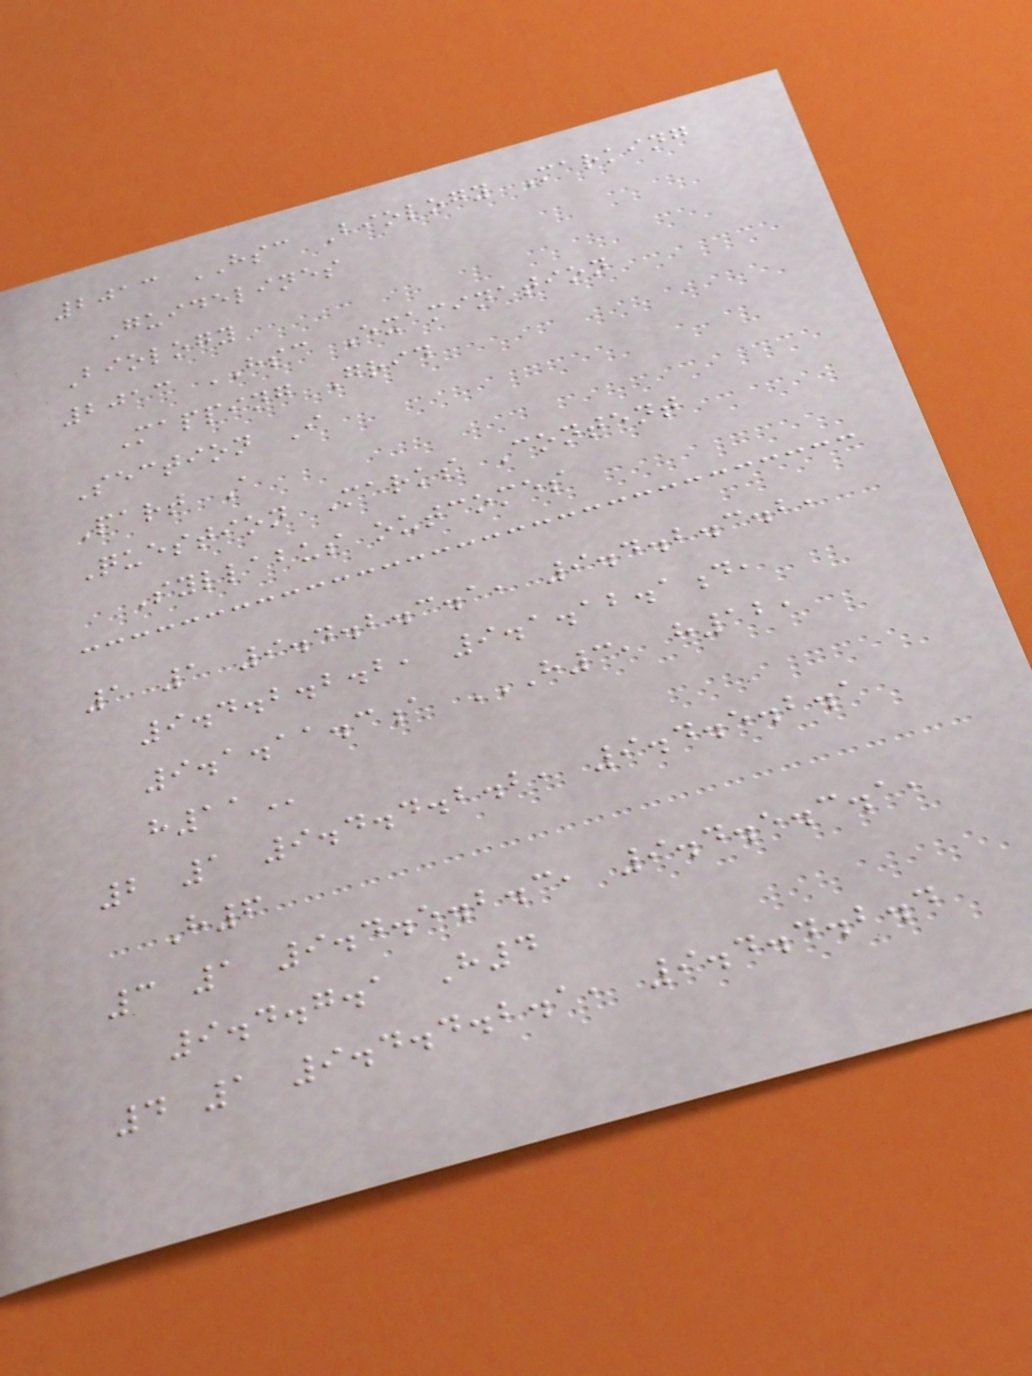2013 HSC Biology Marking
Guidelines
Biology
2013 HSC Examination
Mapping Grid
Section I
Part A
Question Marks Content
Syllabus outcomes
1 1 9.4.2.3.1, 9.4.2.3.2,
9.4.2.2.2, 9.1.12.1d,
9.1.11.3a H3, H12,
H11
2 1 9.4.4.2.2, 9.4.5.2.1
H6
3 1 9.4.5.2.3, 9.4.5.3.1,
9.4.7.1 H4
4 1 9.4.4.2.1, 9.4.4.2.4
